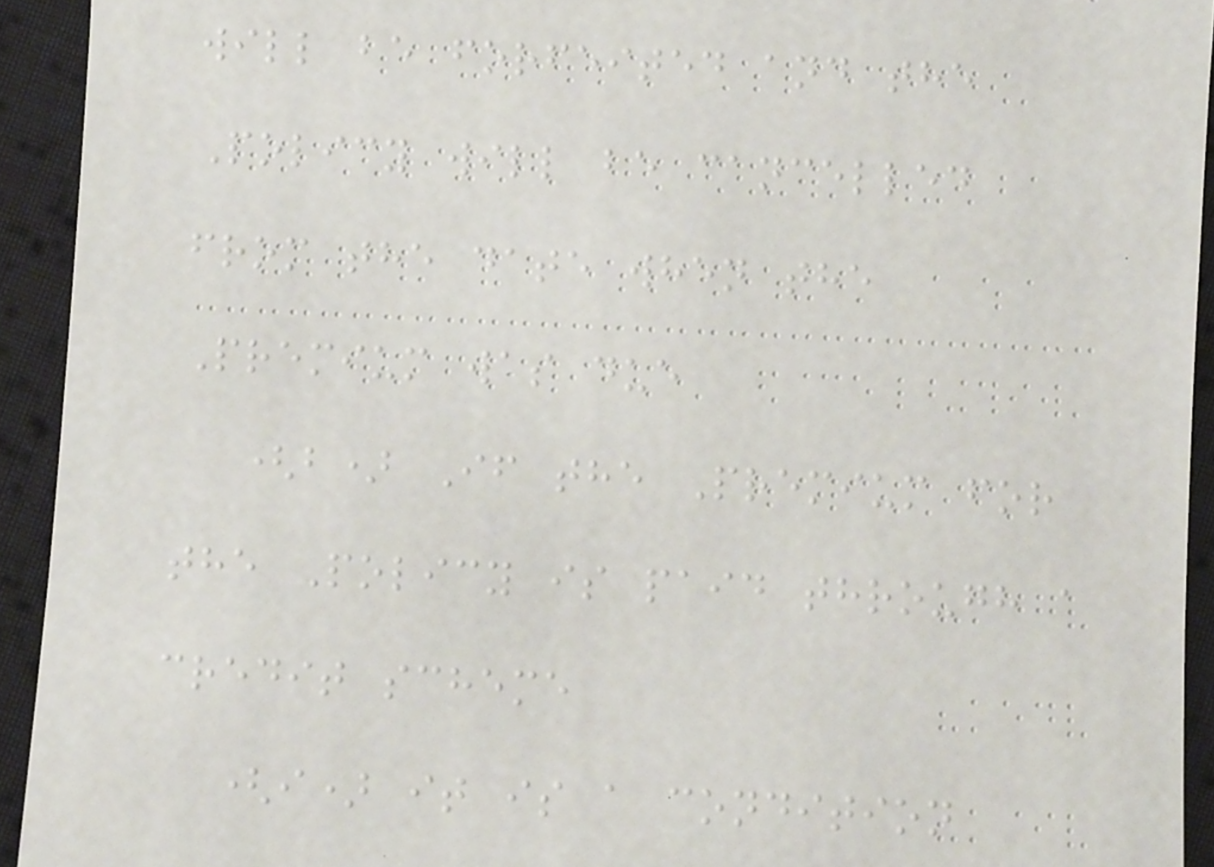will be forfeited and the
Policy will be cancelled
from the date when the
Premium was due
(b) If the Premium for
the Policy is paid through a
credit scheme
(i) it is a condition
